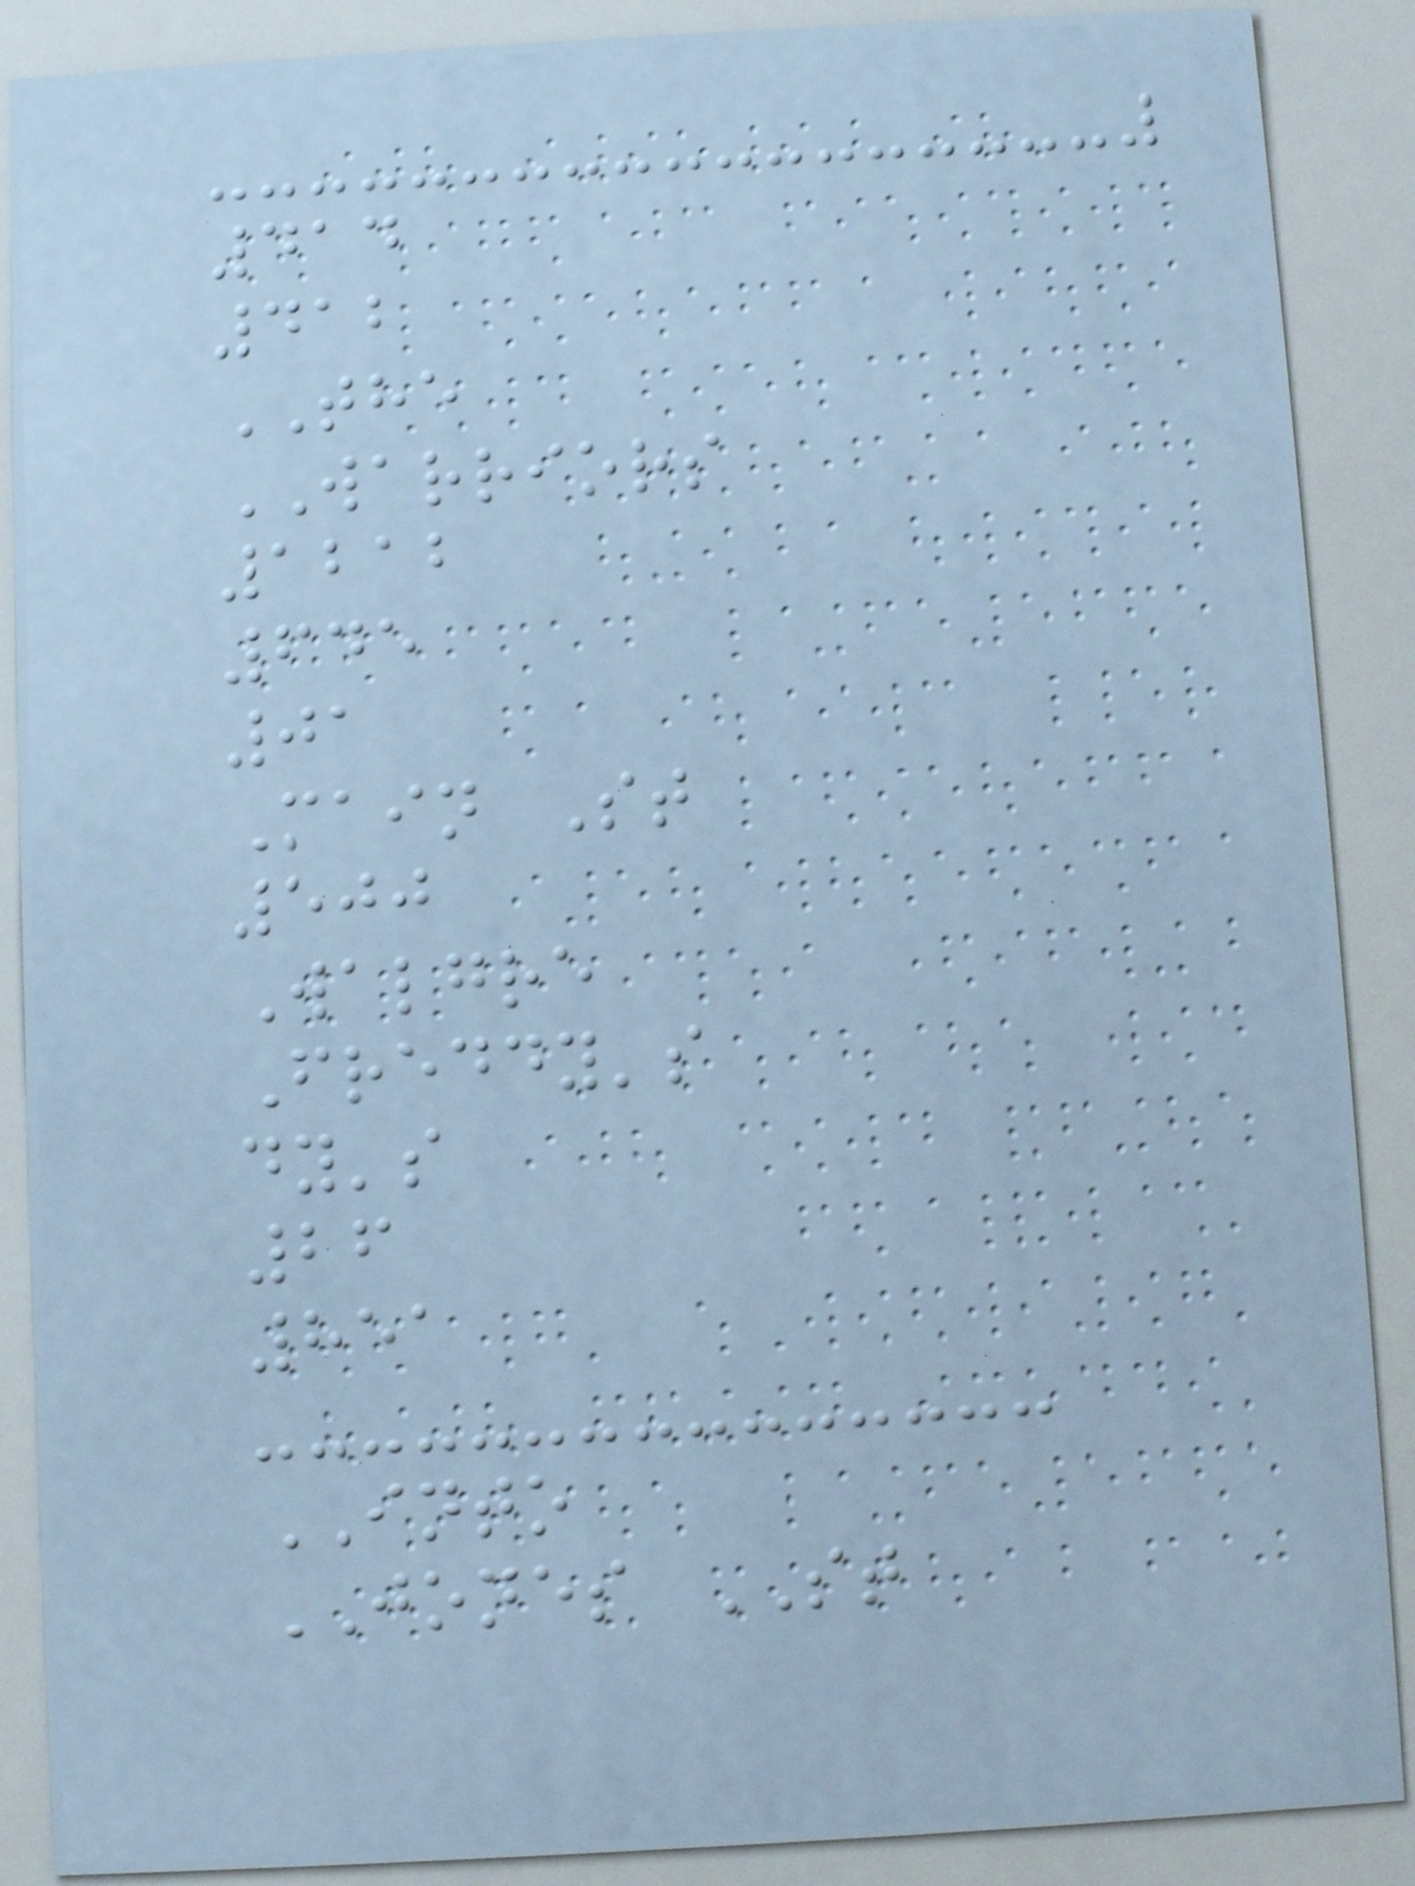414
412
THE
WARRIORS
1212
645
01
Main St
500
Walgre
Freddy's
dy's
26
851
INTO
JONES ST
